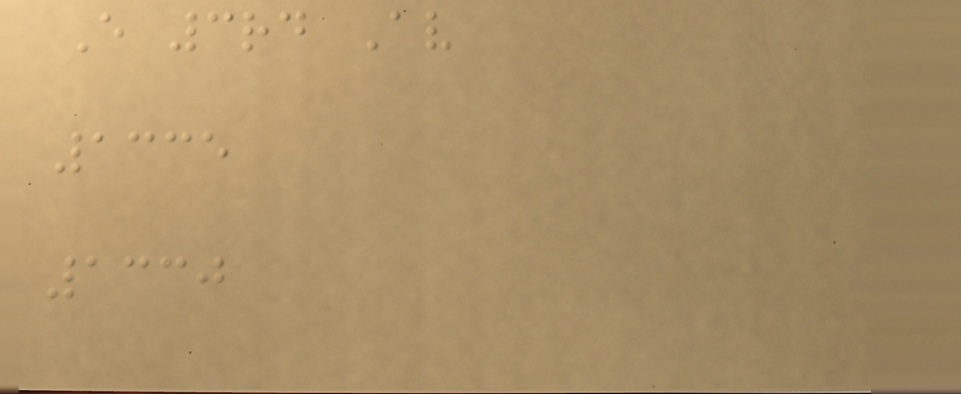E 3rd Av
1335
1330
